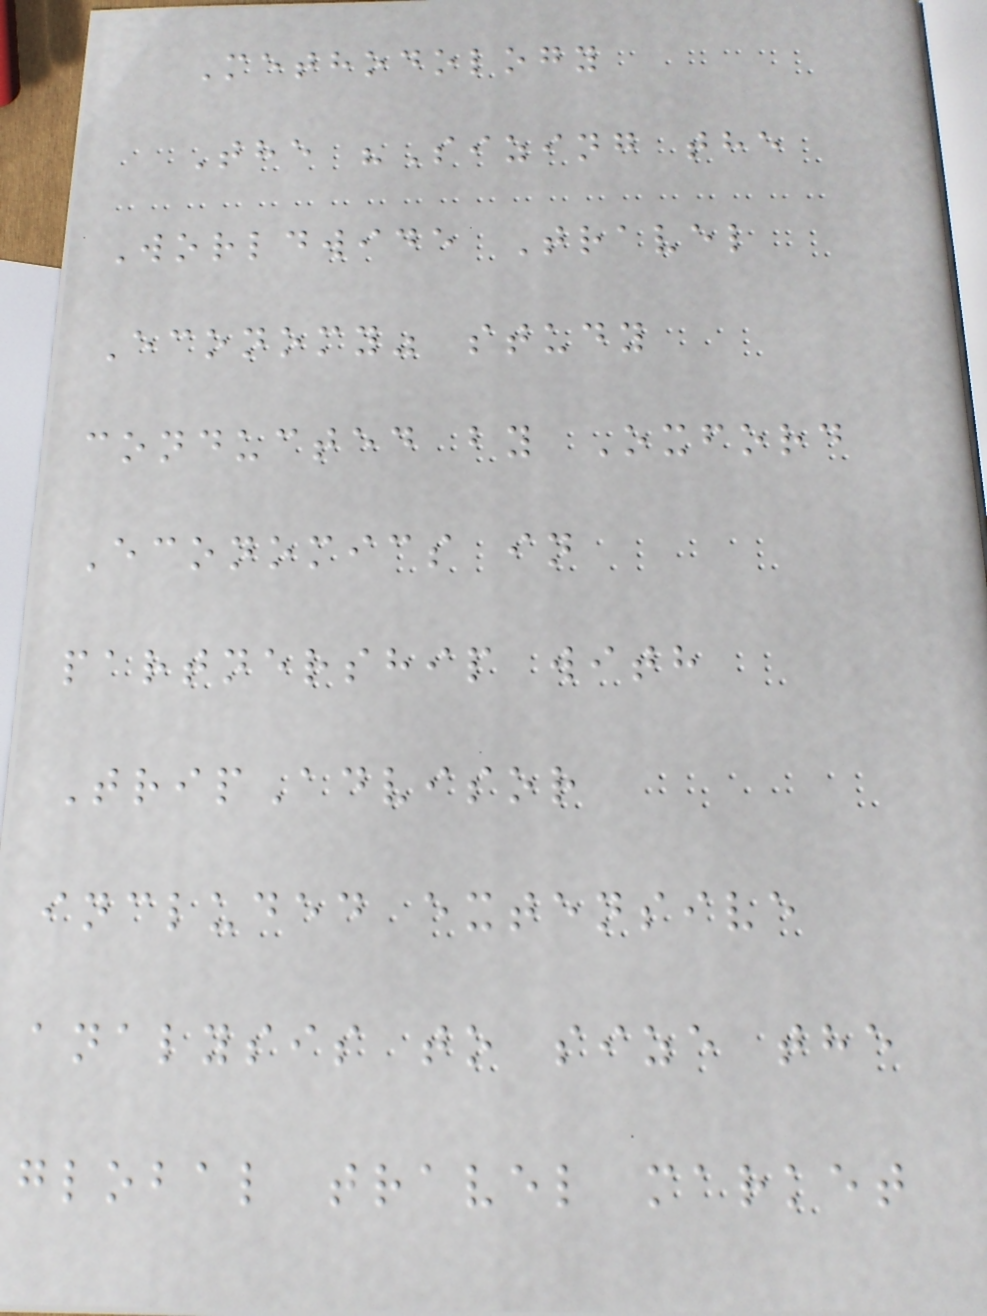Methodology
The "Sizing the
Worldwide Travel
Economy" study
conducted by Oxford
Economics in
partnership with
TripAdvisor
included extensive
analysis to size the
global travel market
